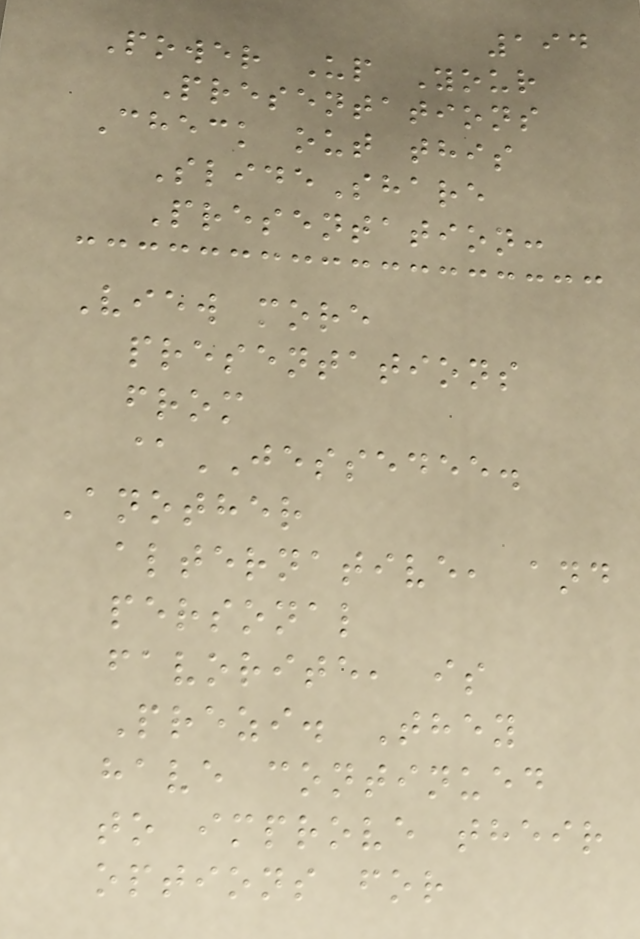194
Power Up Your
Presentations
Check out this
SlideShare
Presentation:
View more
presentations
from
@JESSEDEE.
Another
alternative, and
personal
favorite, is
Prezi. They
have continued
to improve their
options for
